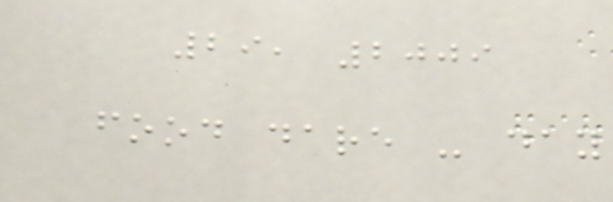29, 2009
food dare - day
